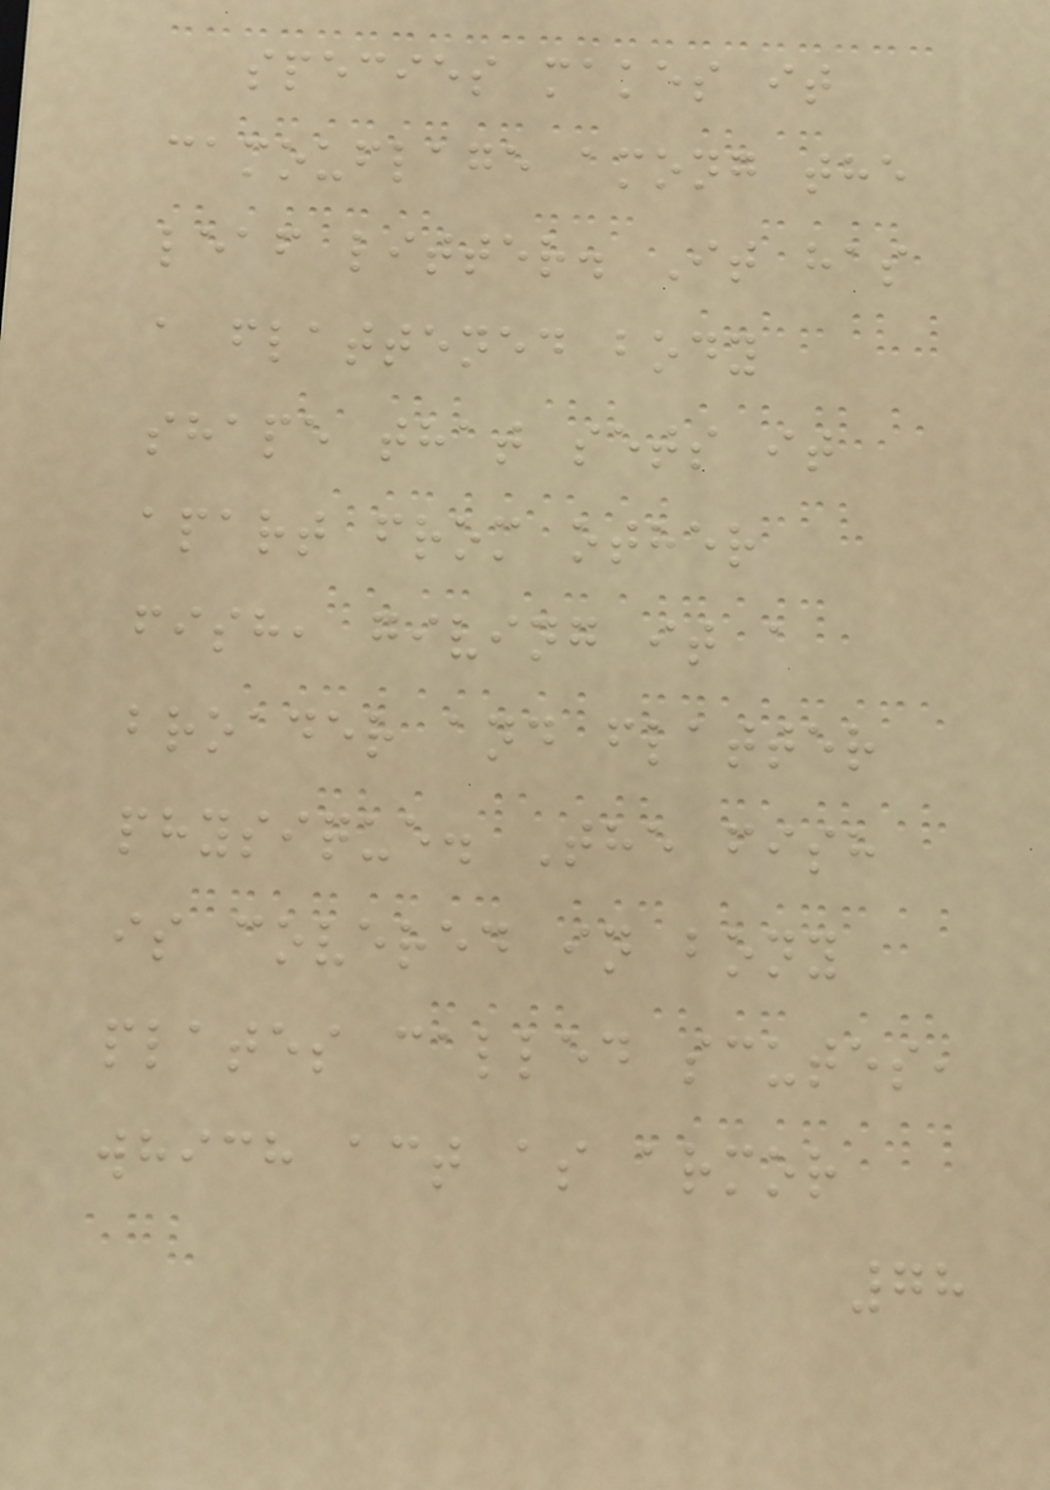species makes it
camouflage among the
leaf litter. It has
a flattened body
shape that sets it
apart from other
fish, giving it a
broader and flatter
physique. The fish
is covered in bony
plates called scutes,
which act as armor
78
